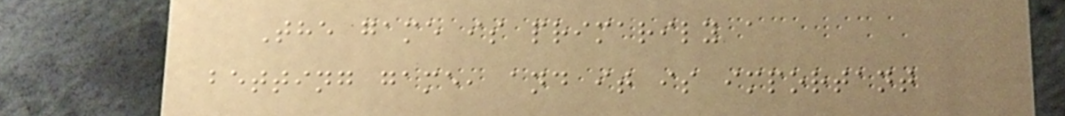The game is primarily a
betting game, and it is important
